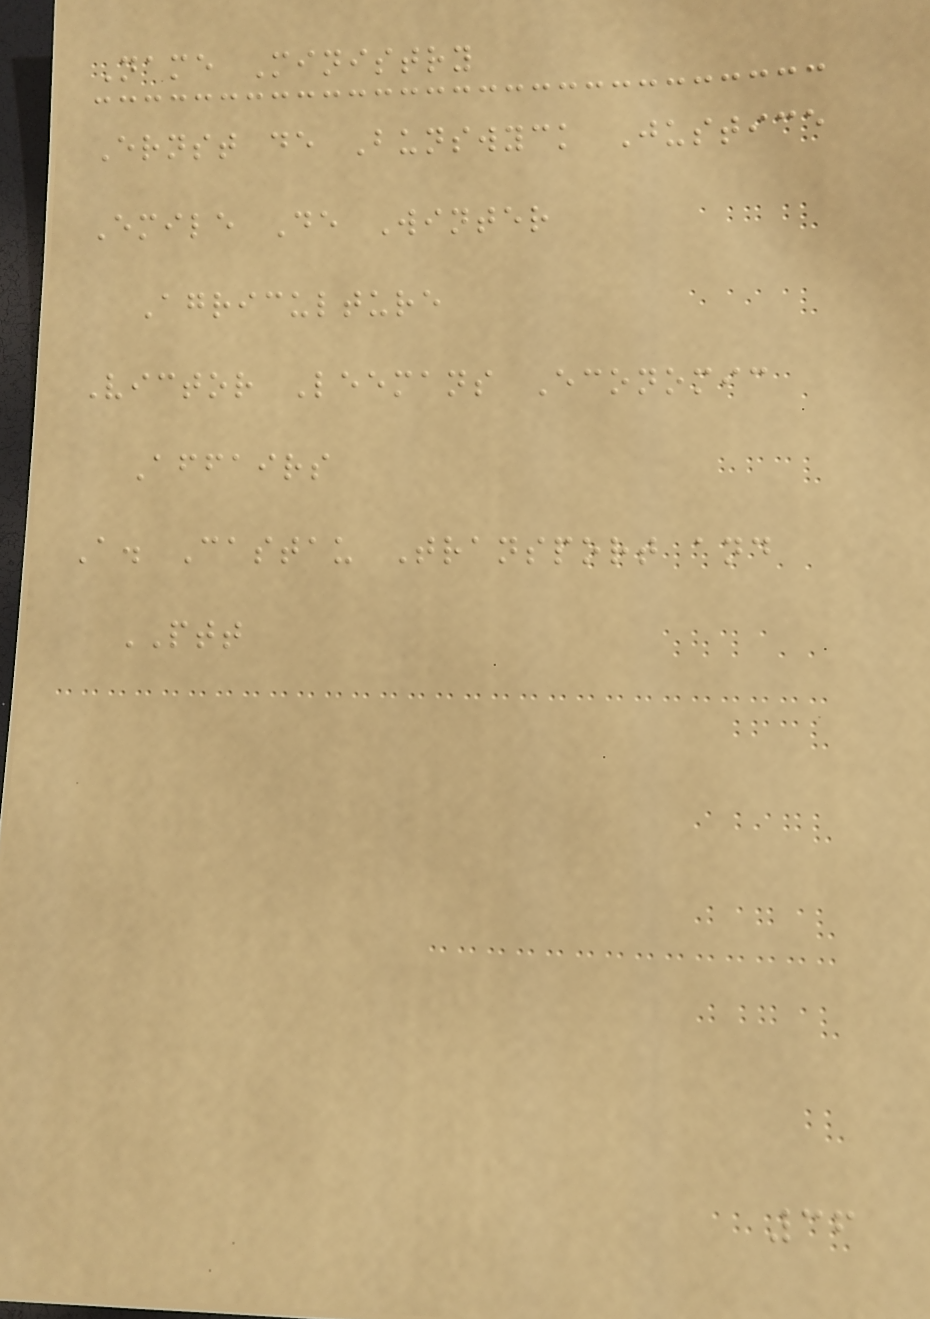Name Ministry
Ernst de Bunswyck Justice
Emile De Winter
Agriculture
Victor Leemans Economic
Affairs
A. Castau Transport and
PTT
36
